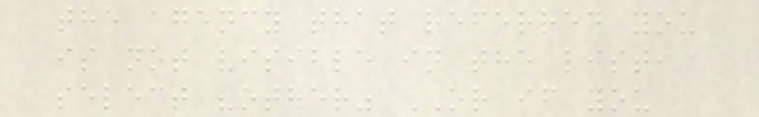the agency that referred you
is not visible in the list,
select "other" OR if you
